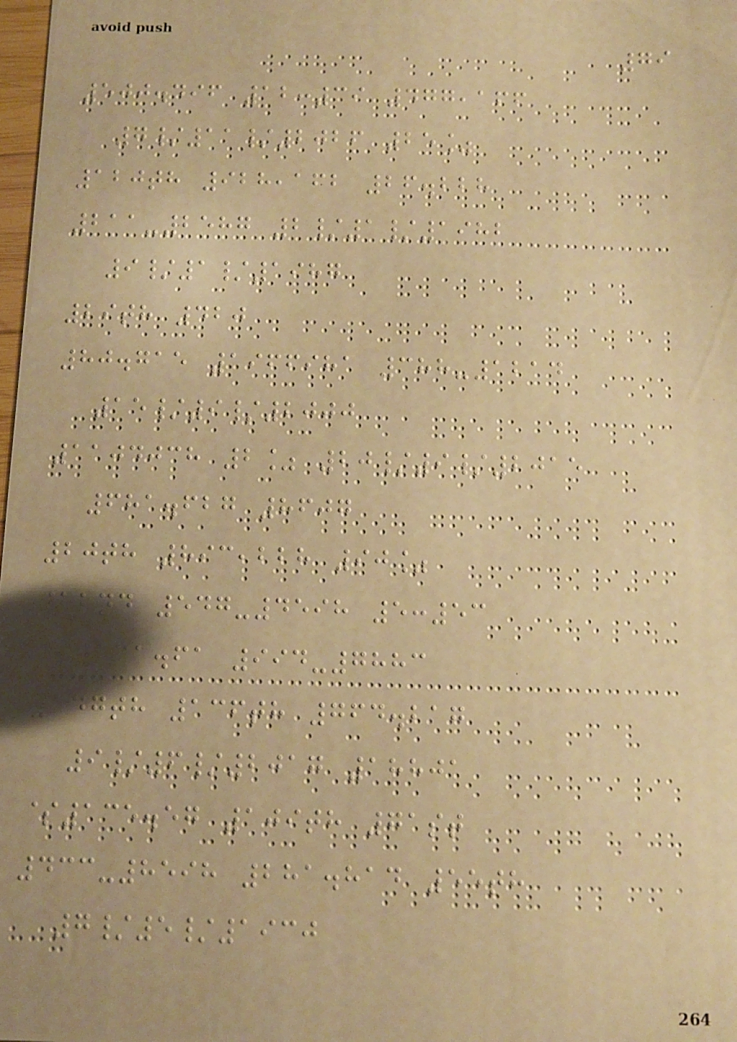79
500.496 12:39 477,166
7/11/2026 25%
120th 928,162 26.228
211-2587 2/1/1982
9/1/1987
29th 420
80.715 1966981 388-1214
15/9/2000
1104038 2% 20/9/2015
681.627 8607
20th 893,228 90%
22nd 547-4598 5:53
$131.61 994-7883
147th 136th 764.217
9/6/2017 18801
$135.57 109th 71st
433-8598 281.814 55th
7/5/1930
